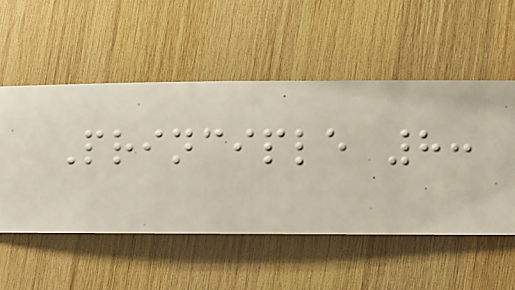Principle 8:
